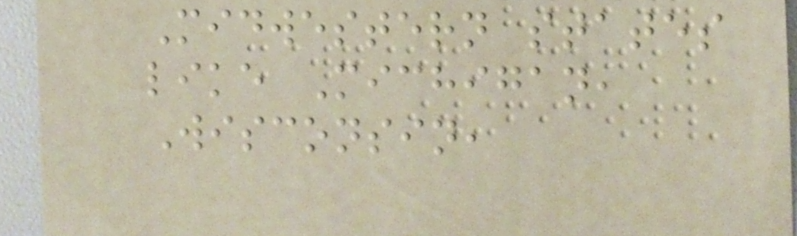Midwestern states
like Michigan,
Wisconsin,
